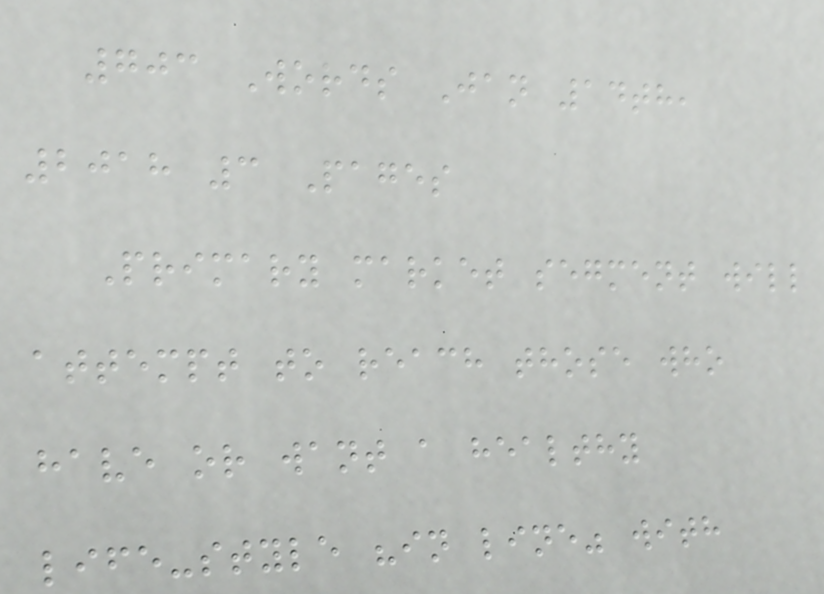703 Words Jan 14th,
2018 3 Pages
Primary market segment will
attempt to reach those who
have or want a healthy
life-style "in line" with
